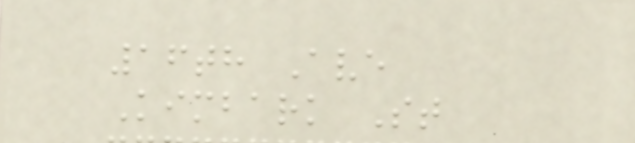16th Ave
Kimbark St
